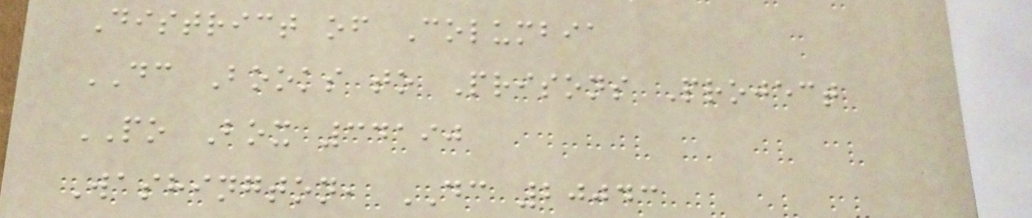District of Columbia
DC Books to Prisons Project
PO Box 34190
Washington, DC 20043
